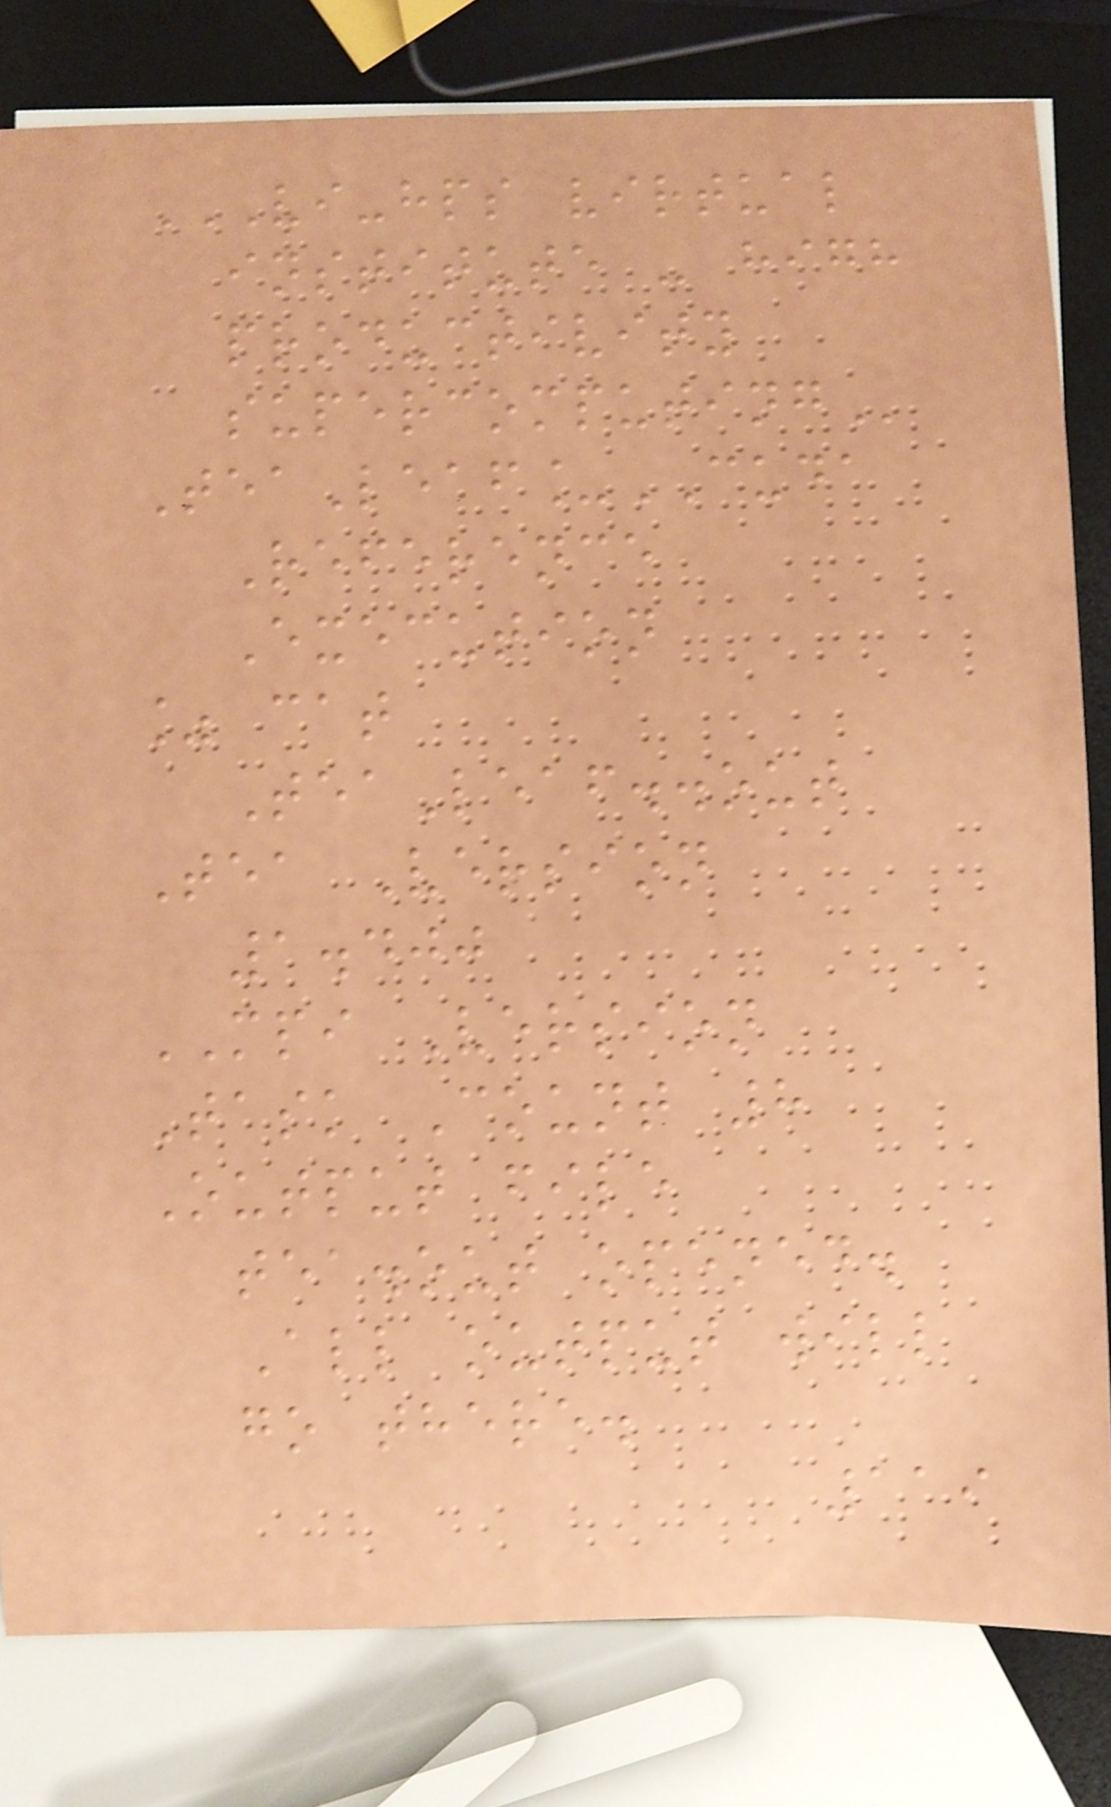VI-HPS VIRTUAL
INSTITUTE - HIGH
PRODUCTIVITY
SUPERCOMPUTING
TeaLeaf_CUDA
Reference
Execution
% cat
TeaLeaf..out
Tea Version
1.400
MPI Version
Task Count 8
Output file
tea.out opened.
All output will
go there.
119
